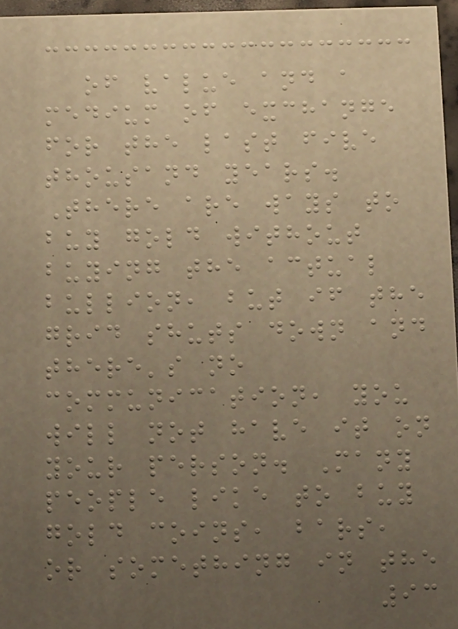of value and a
medium of exchange
for the last five
thousand years.
There are ways to
buy gold without
buying the actual
bullion, but if the
grid shuts down and
there's no
communication, you
will not have it on
your person. Many
people like to buy
gold coins, bars,
or something in the
93
